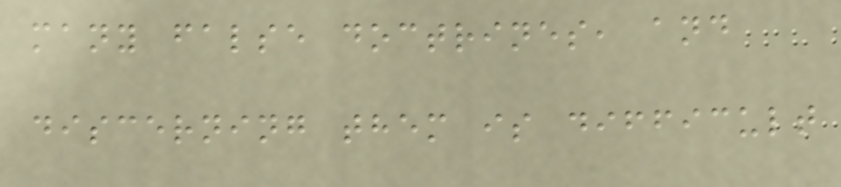many false doctrines, and
discerning them is difficult
